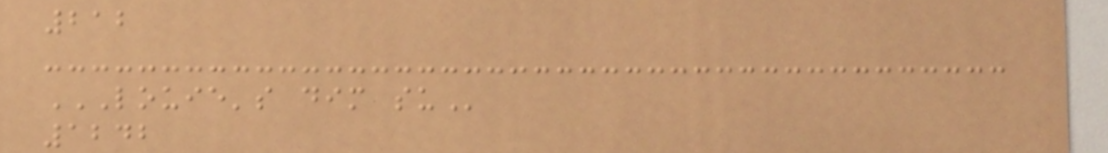212
LOUIE'S DIM SU
1242
